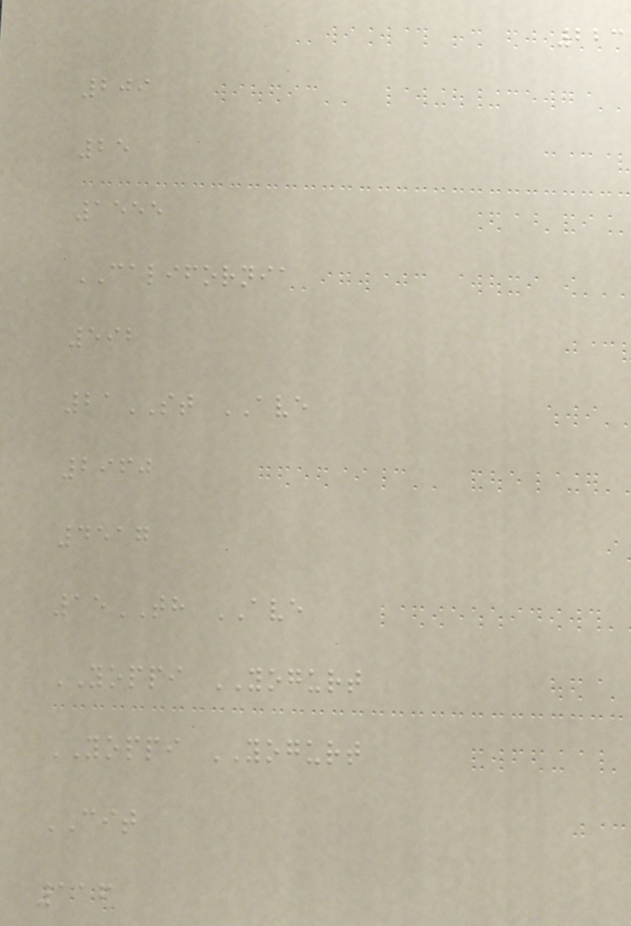223
209
25
1555
CALIFORNIA
592
21ST AVE
2960
4517
15TH AVE
YOPPI YOGURT
YOPPI YOGURT
CIT
116
